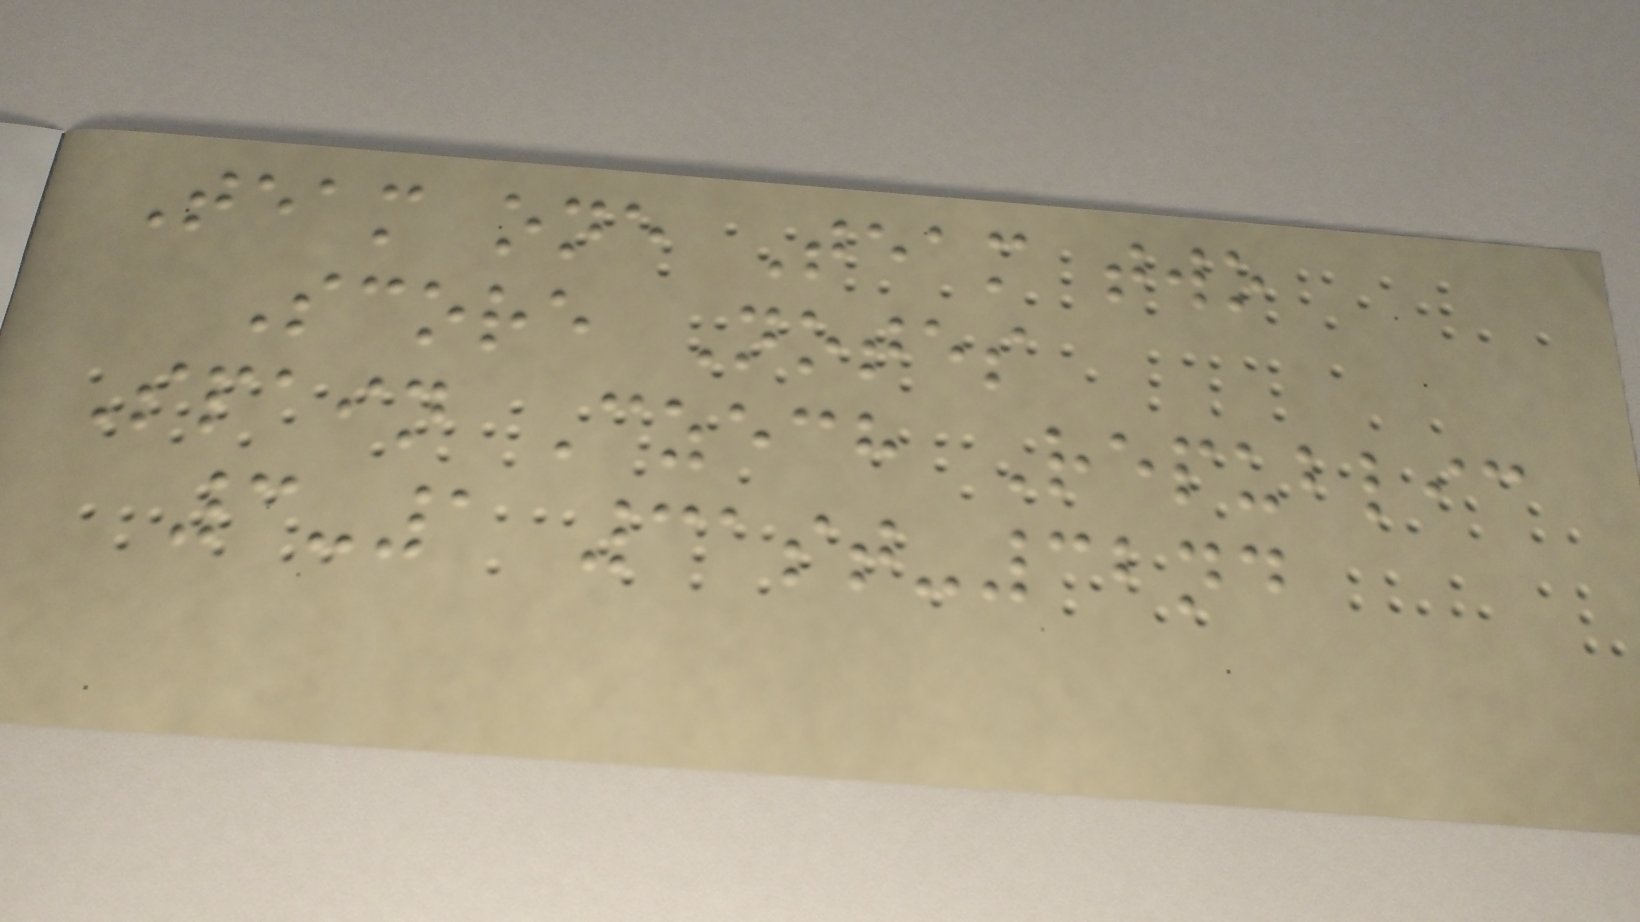Team one Team two
Score Notes
Spain Czech Republic
3-1 31st-32nd
